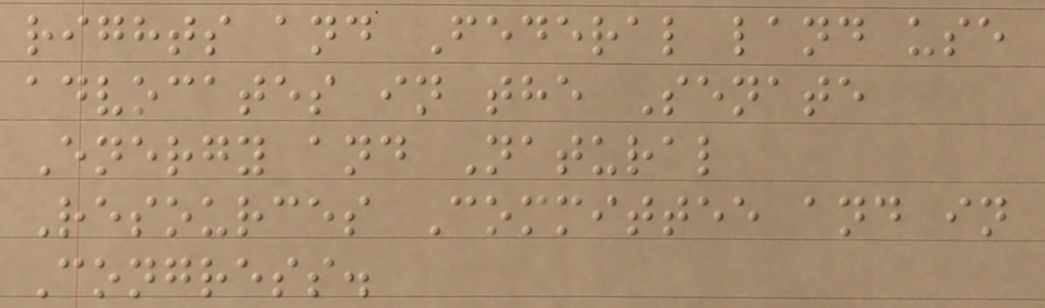rights and Federal land use
advocates in the Senate
Energy and Natural
Resources Committee and in
Congress.
